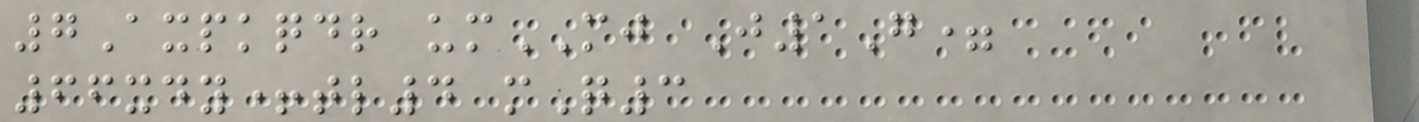7Axpkqdr umMJ J1G=
66xdy+tl4 mQ3
